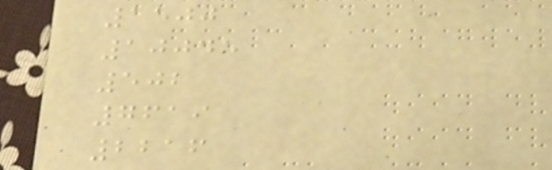1500
10045
502
7619
2216
